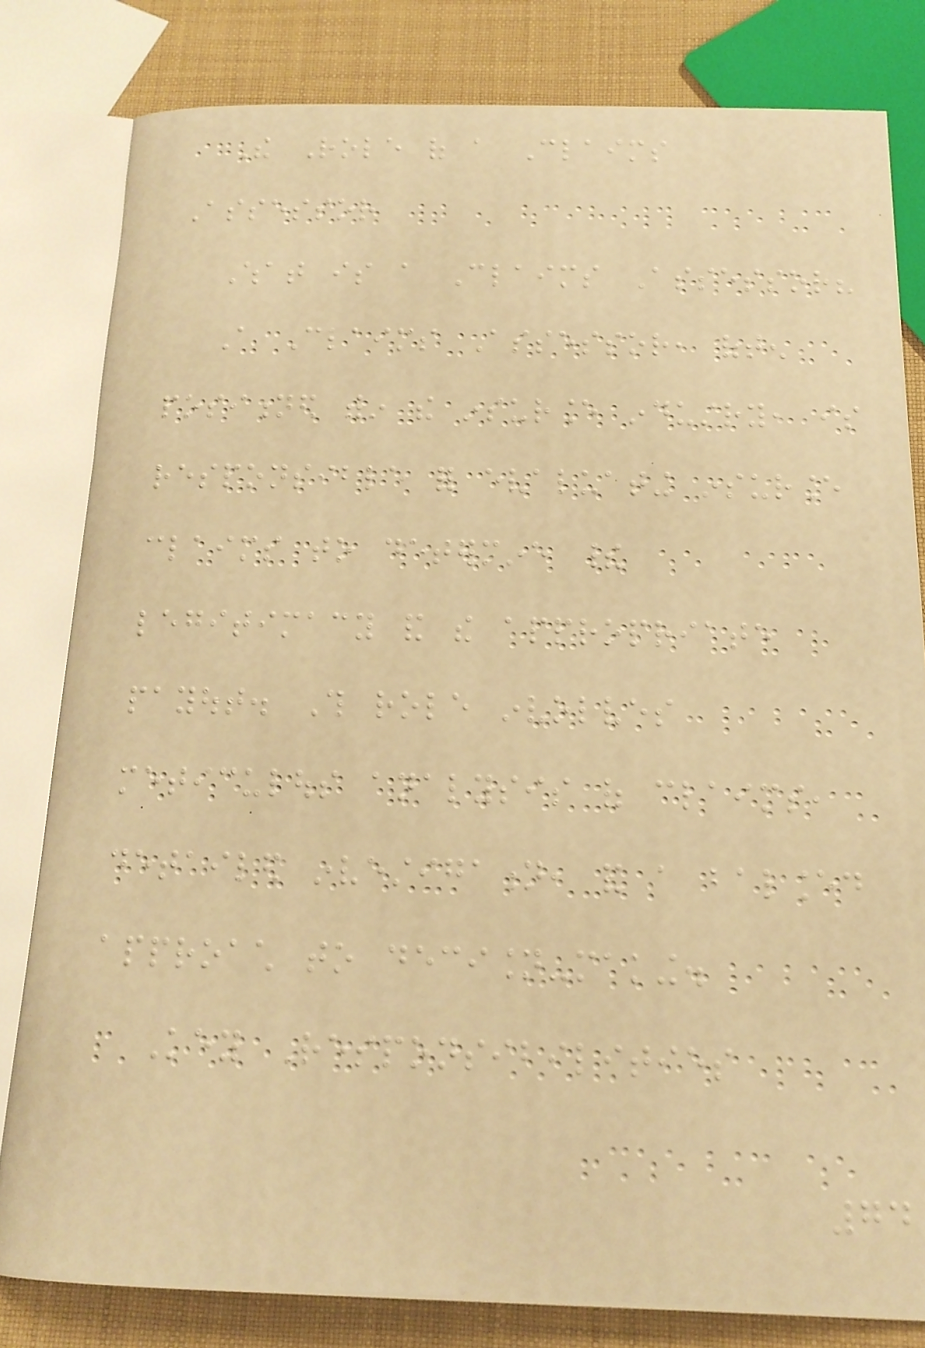The Role of a Claims
Assessor
What is a Claims Assessor?
A Claims Assessor, often
positioned within the insurance industry, is
responsible for evaluating insurance
claims to determine their
legitimacy and the appropriate
payout. This role involves
meticulous analysis of claims,
detailed investigation, and a balanced
approach to decision-making.
Key Responsibilities
74
